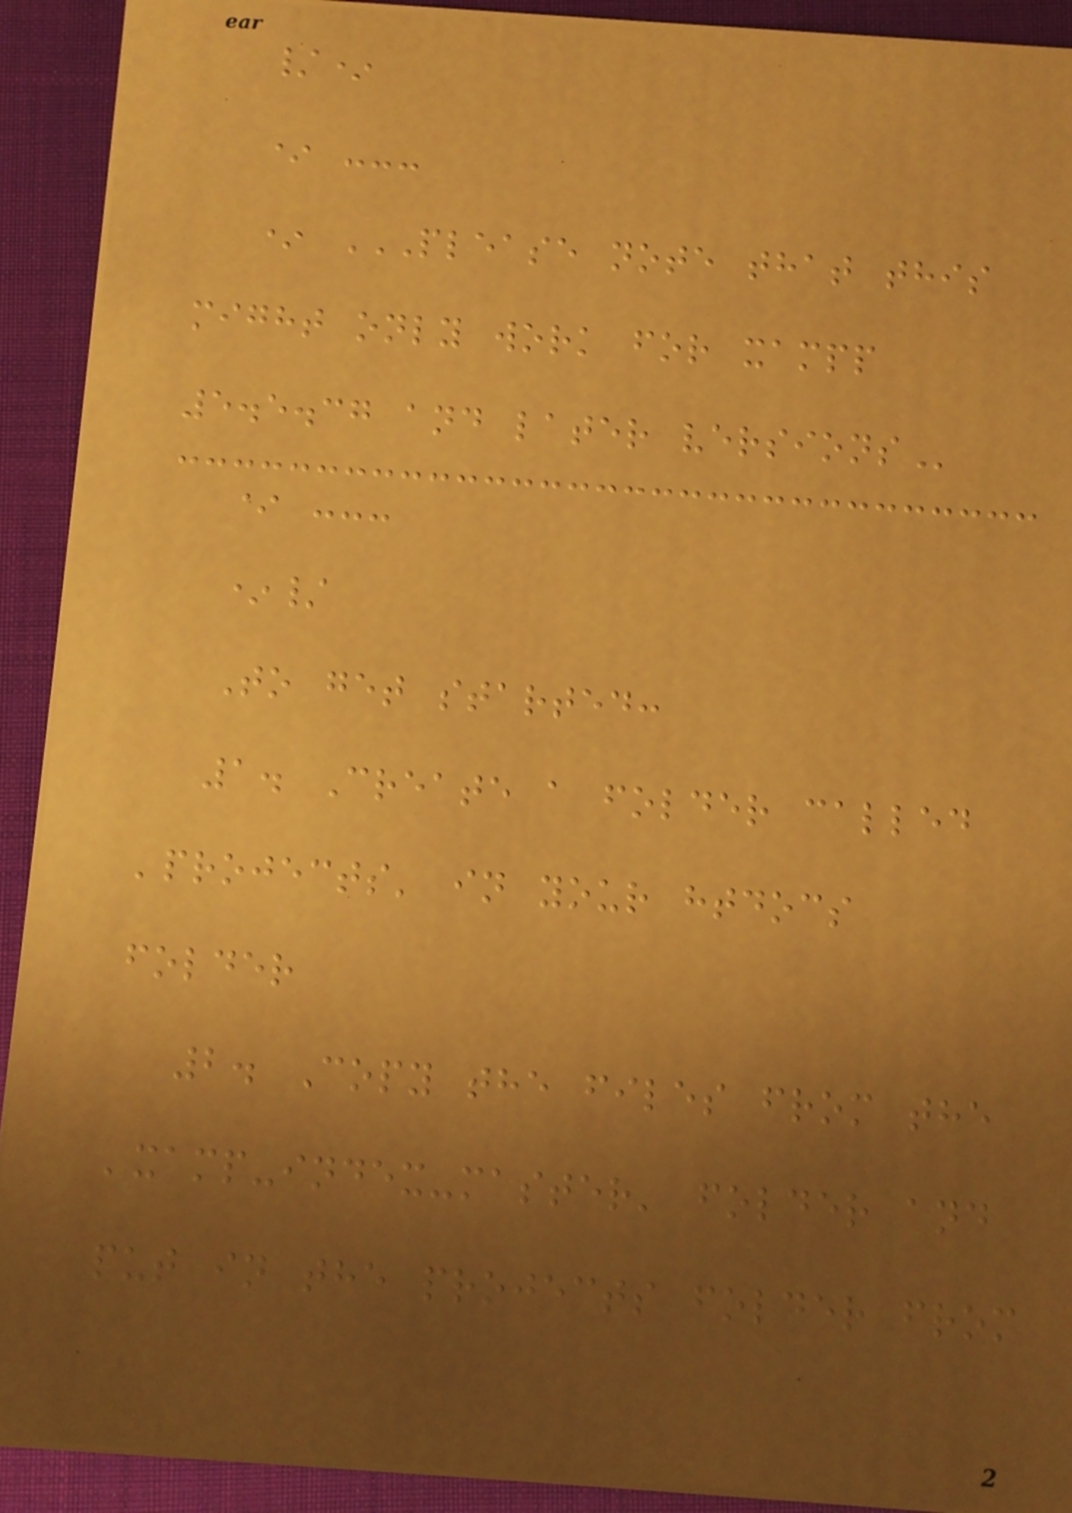/*
* ---
* PLEASE NOTE THAT THIS
MIGHT ONLY WORK FOR XAMPP
5.5.37 AND LATER VERSIONS
* ---
*/
To get started:
1. Create a folder called
'projects' in your htdocs
folder
2. Copy the files from the
'xamp-index-master' folder and
put in the projects folder from
